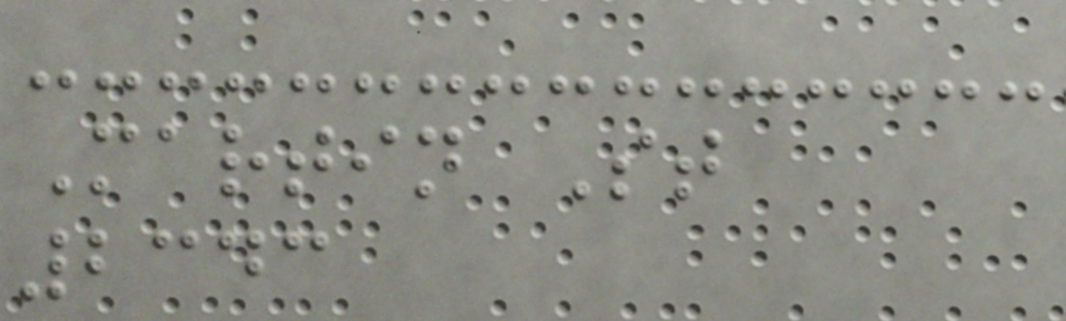Martin St
2343
